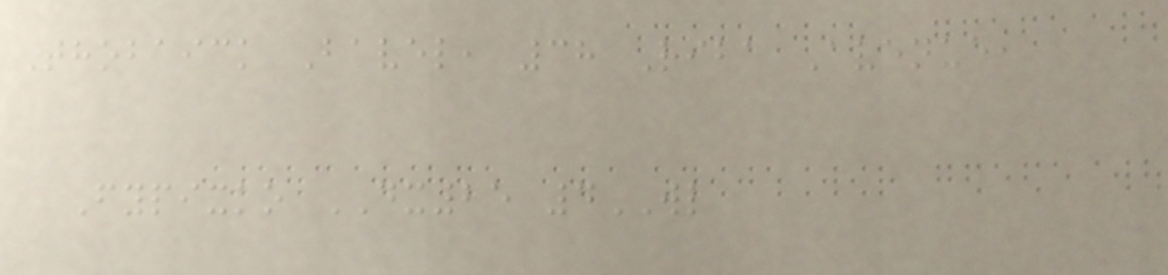Thobaick Bavel, 38 Riba Avenue,
Fypixko DX25 4WL
